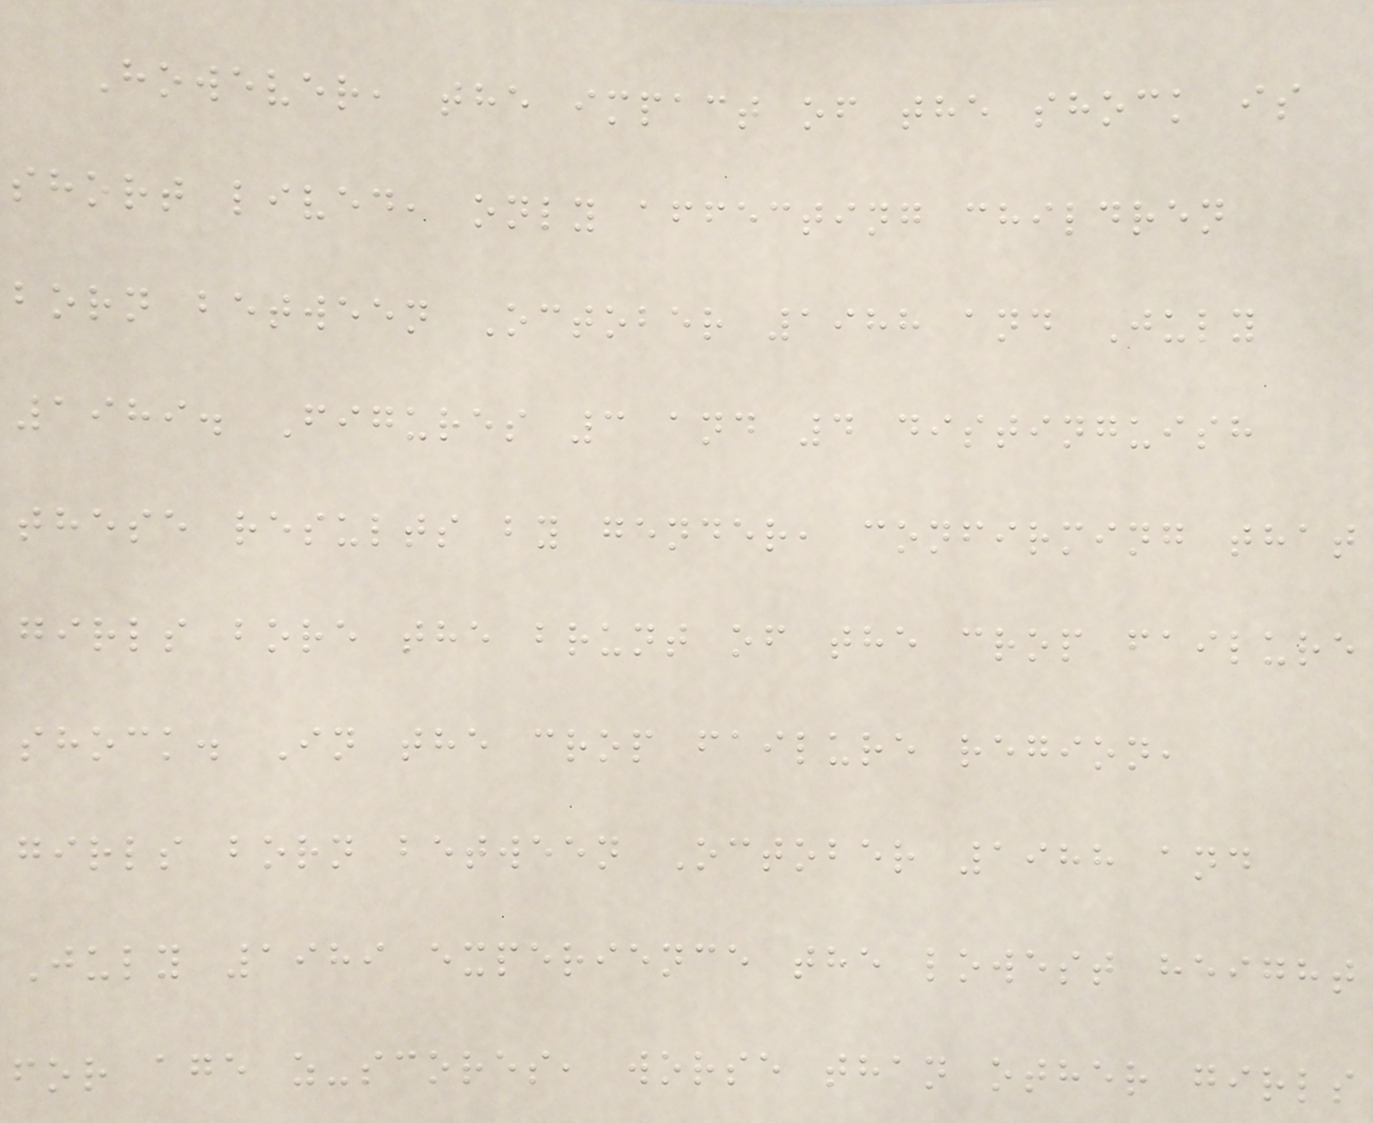However, the impact of the shock is
short lived, only affecting children
born between October 1988 and July
1989. Figures 3 and 4 distinguish
these results by gender, confirming that
girls bore the brunt of the crop failure
shock. In the crop failure region,
girls born between October 1988 and
July 1989 experience the lowest height
for age z-scores, worse than other girls
